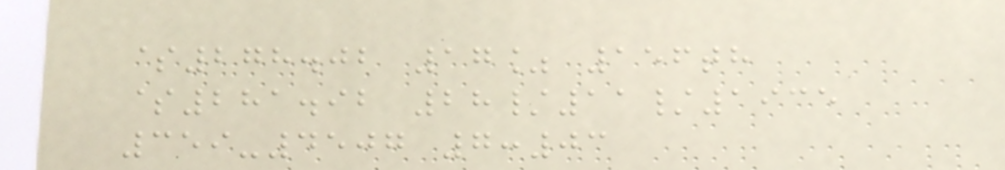$278.02 17% 156th
$281.92 28/11/1935
359-4507 7:03
